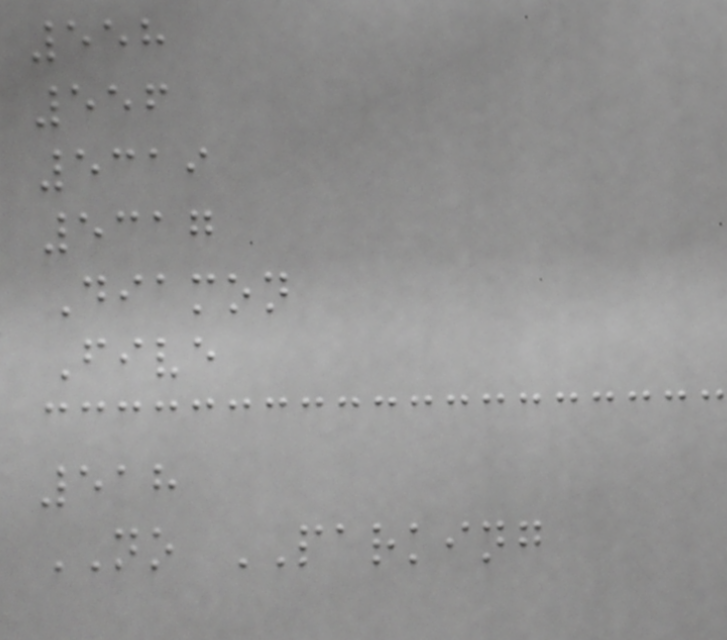558
556
5319
5317
Diamon
Five
518
NO PARKING
